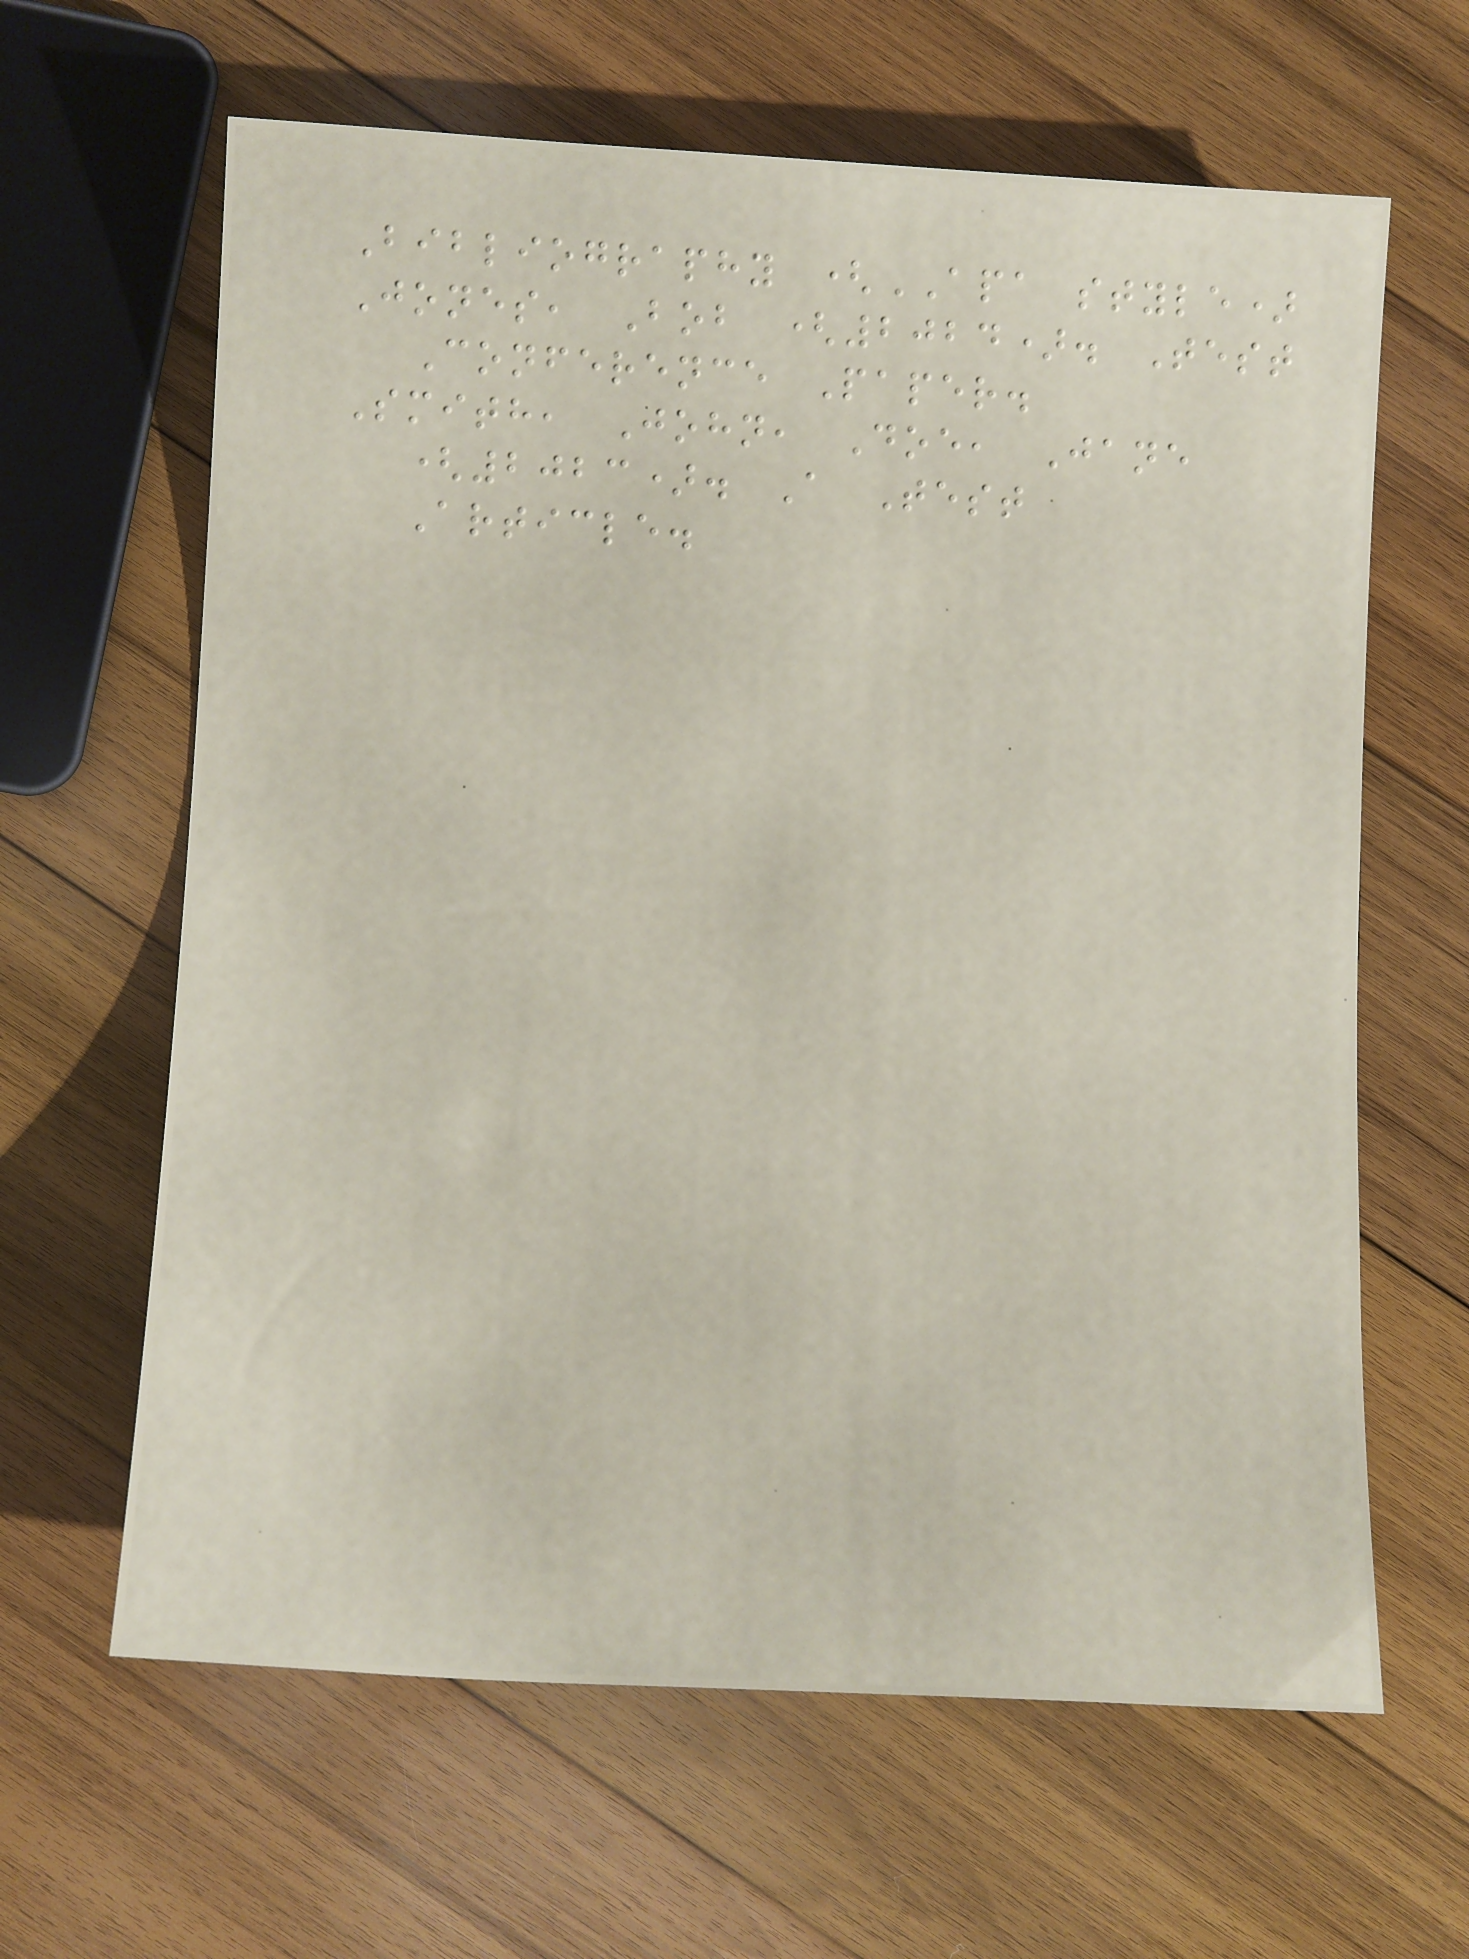Bibliography (APA style)
Jones, Bob (2024). Test
Conference Paper.
Smith, John, Doe, Jane
(2023). A Test
Article.
